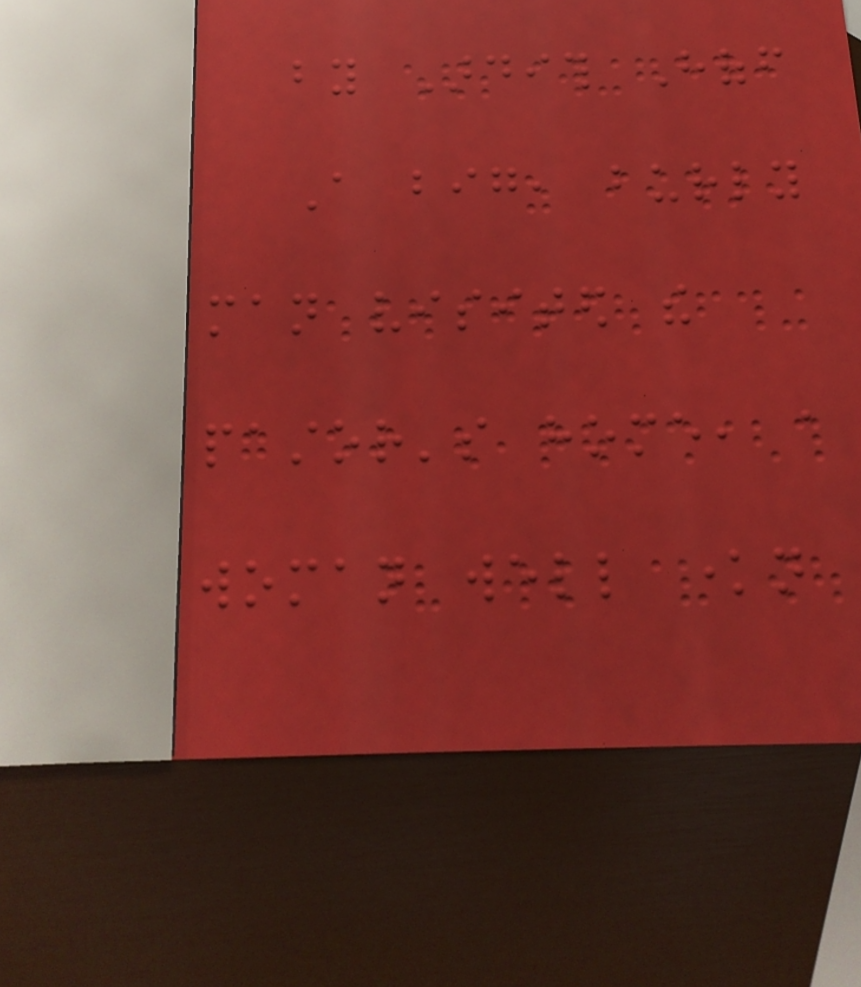by Ardith Hoff
A big, burly
man visited the
pastor's home, a
woman well known
